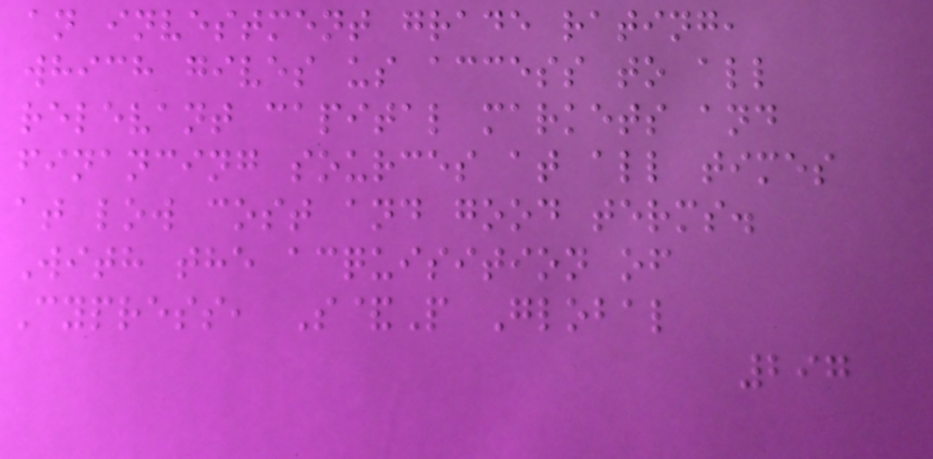an investment grade rating,
which gives us access to all
relevant capital markets and
financing sources at all times
at low cost and good terms.
With the acquisition of
Cypress, S&P Global
297
